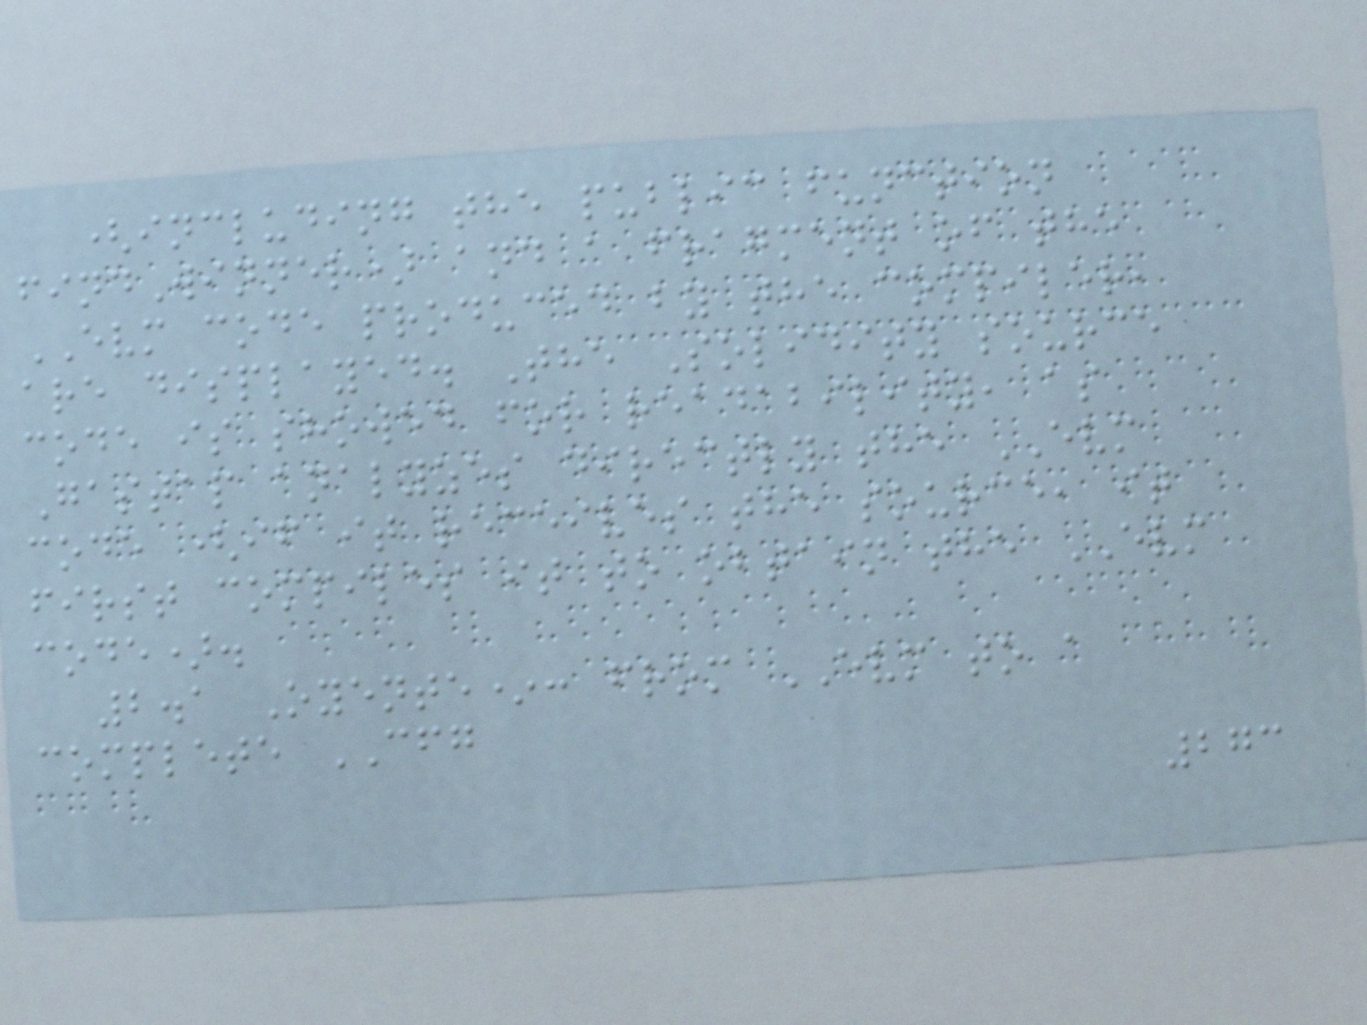(including the public function
findWinner) and a fragment of the
EVM code produced by the compiler,
are displayed. The Solidity source
code is showed for readability, as
Gastap analyzes directly the EVM
code (if it receives the source, it
first compiles it to obtain the EVM
code).
2.1 Oyente*: from EVM to a
complete CFG
273
